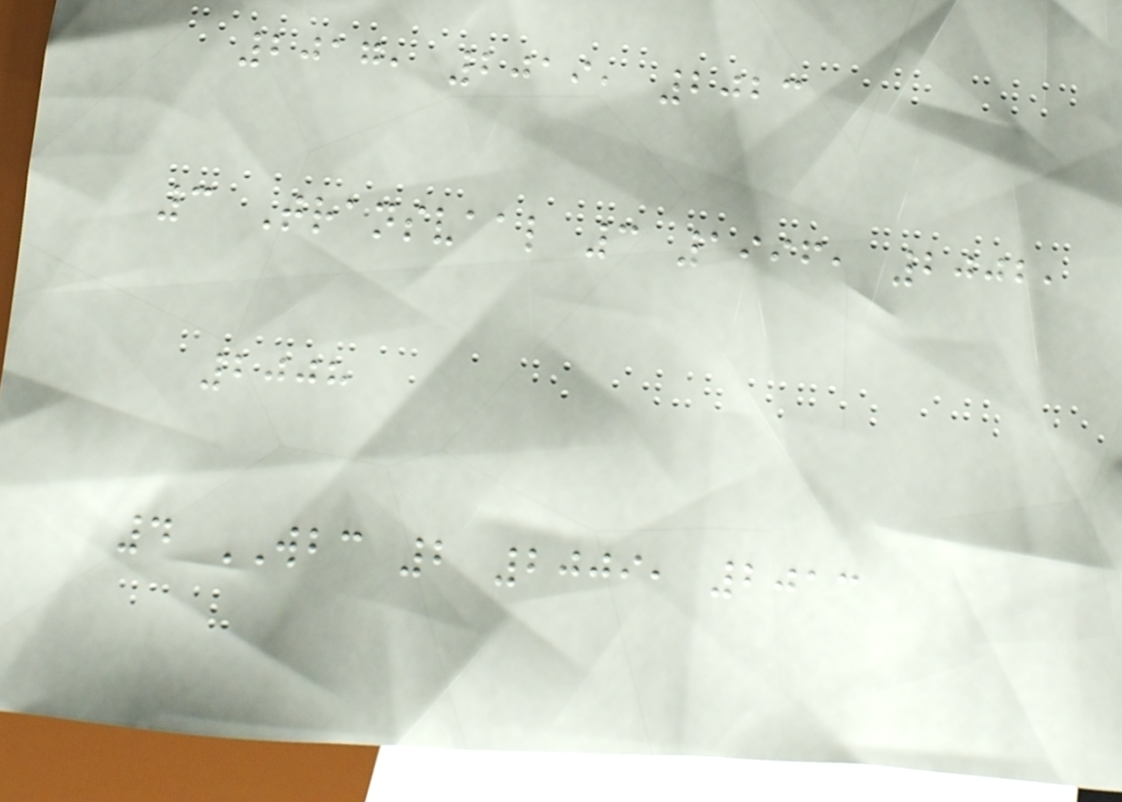2017, 2019, 2023
3 Transvaal 3 1996, 2002,
2008
4 WBC 2 2009, 2013
